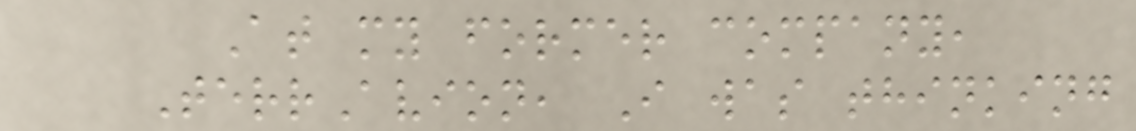At my former company,
TerrAvion, I was thinking
